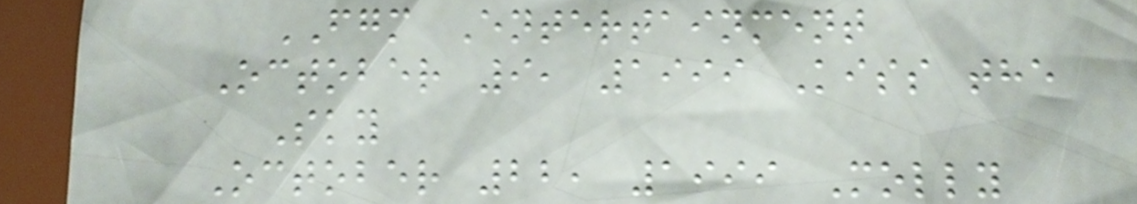FGM Entertainment
October 9, 1999 Kiss the
Sky
October 22, 1999 Molly
